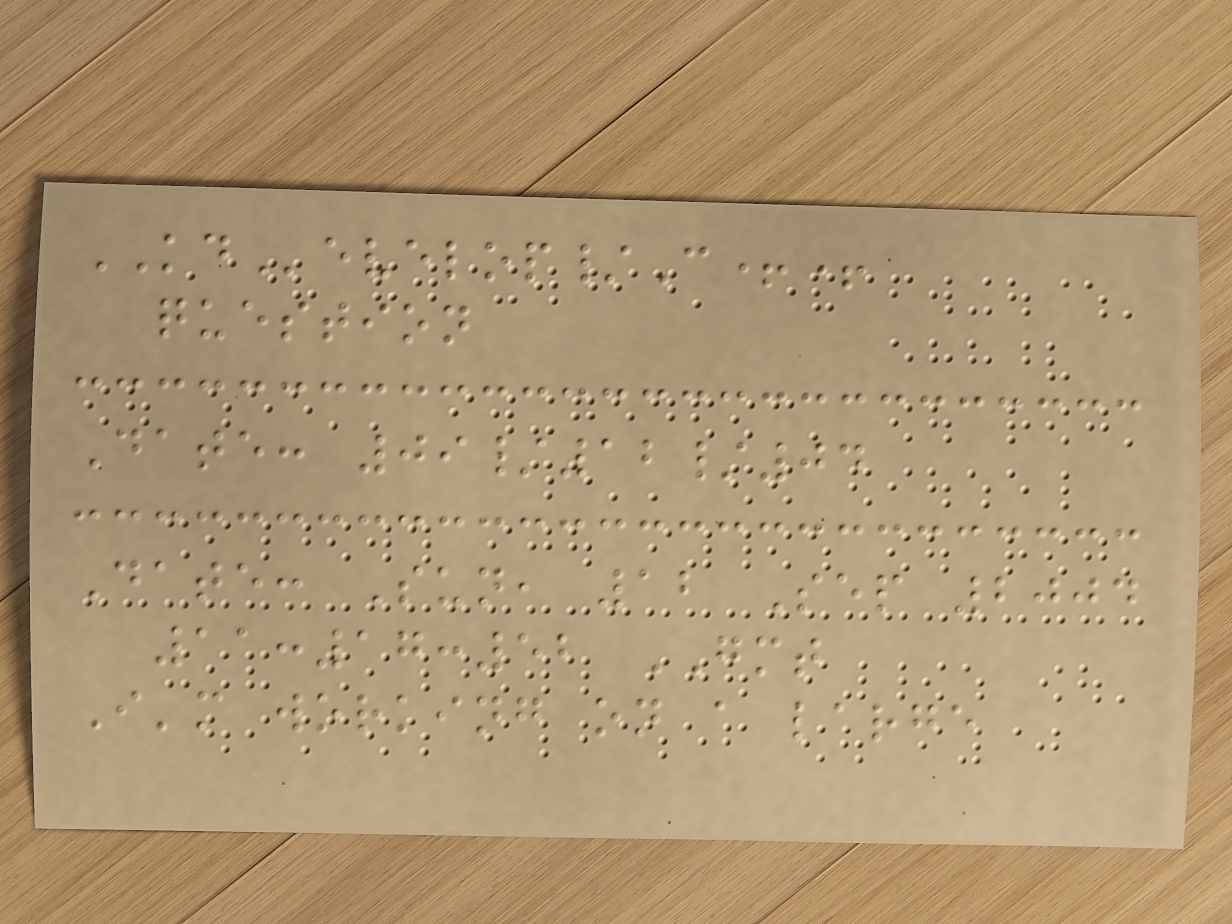KDevelop/C++
question
Date: 09/12/04
Date: Sun, 12 Sep 2004
11:17:52 GMT
I'm working on a large
